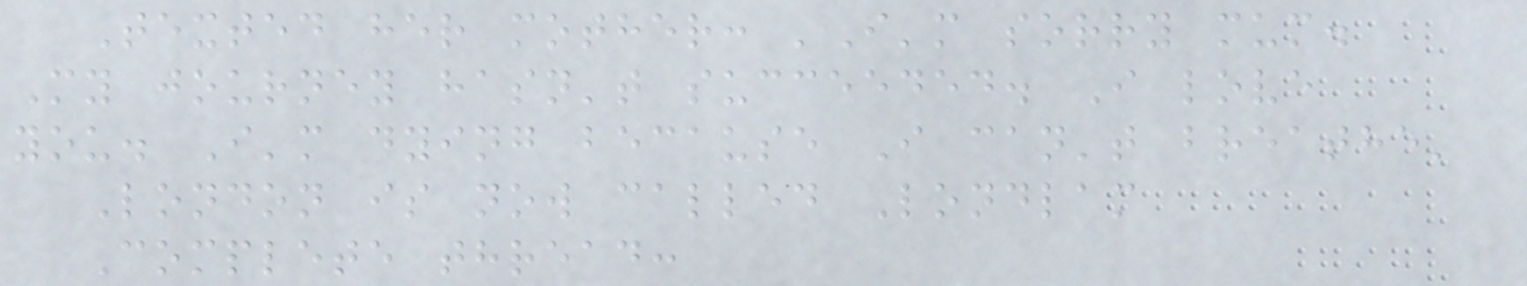Texted her mother: 'I'm sorry mum.
My journey hasn't succeeded. I love
you. I'm dying because I can't breathe'
London is now called Londlam
Complete thread:
